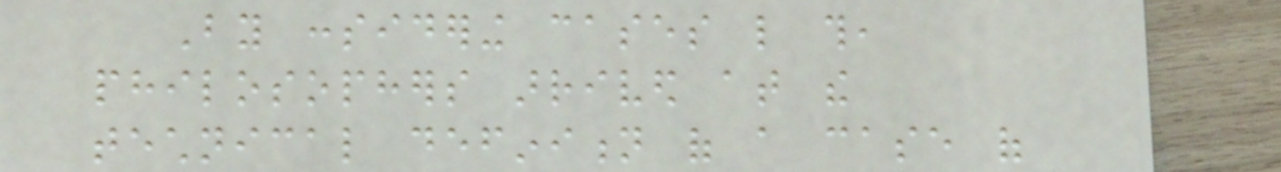By considering cases like this,
philosophers arrived at the
technical definition of a case of
